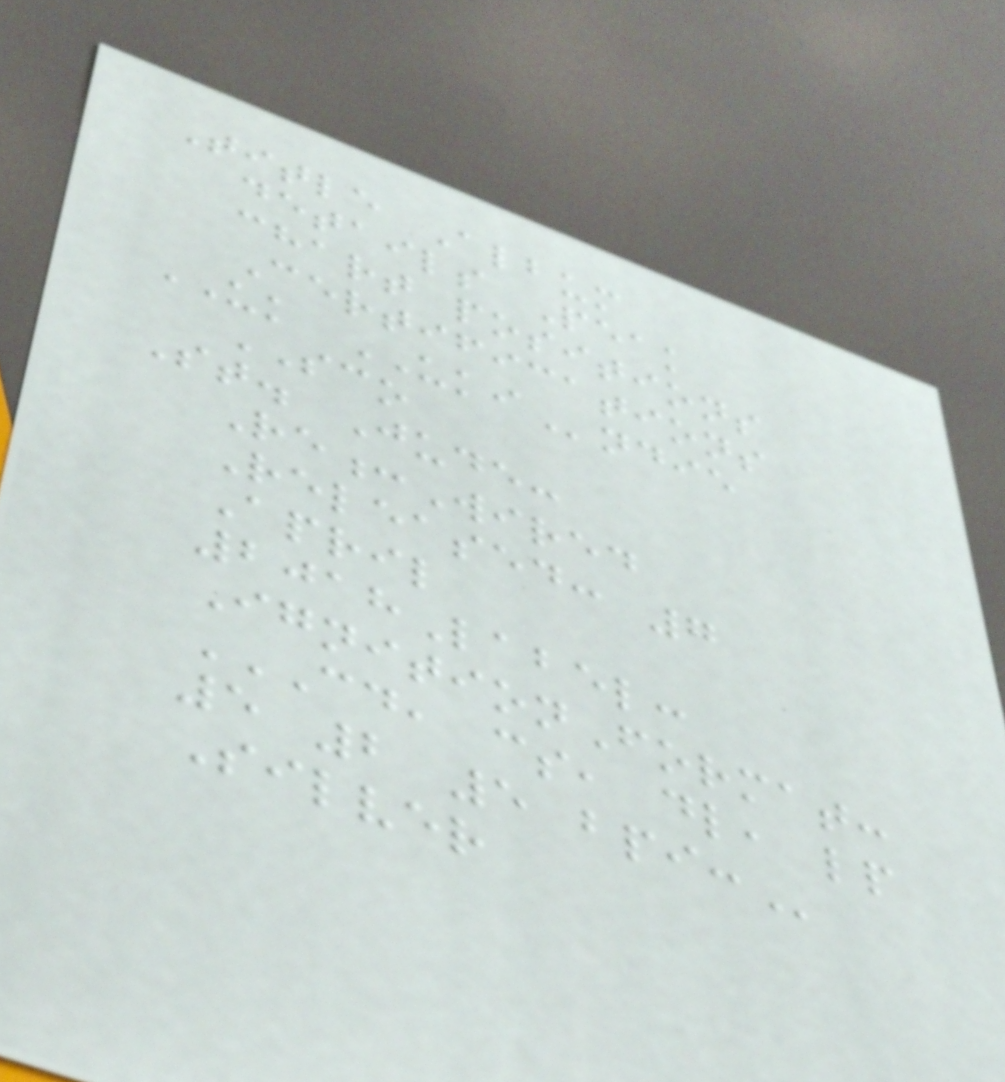Title Album
details Peak
chart positions
Certifications
UK UKIndie
SCO
St. Jude:
Re:Wired
Released: 7
April
2018Label:
IgnitionFormat:
CD, CS, DL, LP
5 2 5 BPI:
Silver
